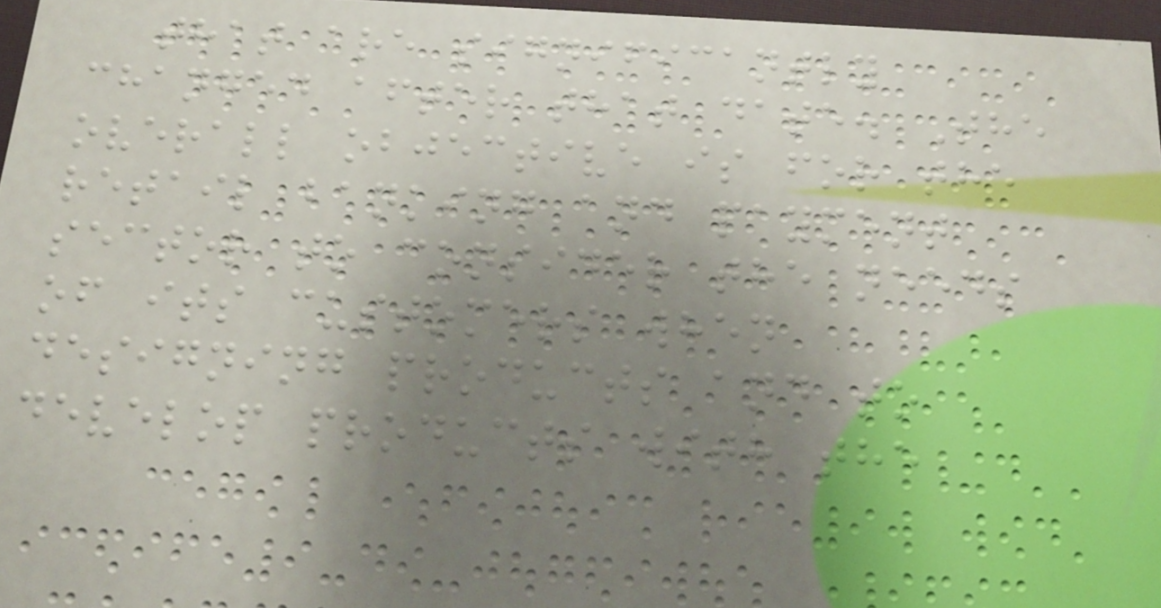that are significantly
changed after that date. The
overall objective is for the
retail banking and payment
sector to consider the needs
of its customers when
designing products and to
develop products with the
